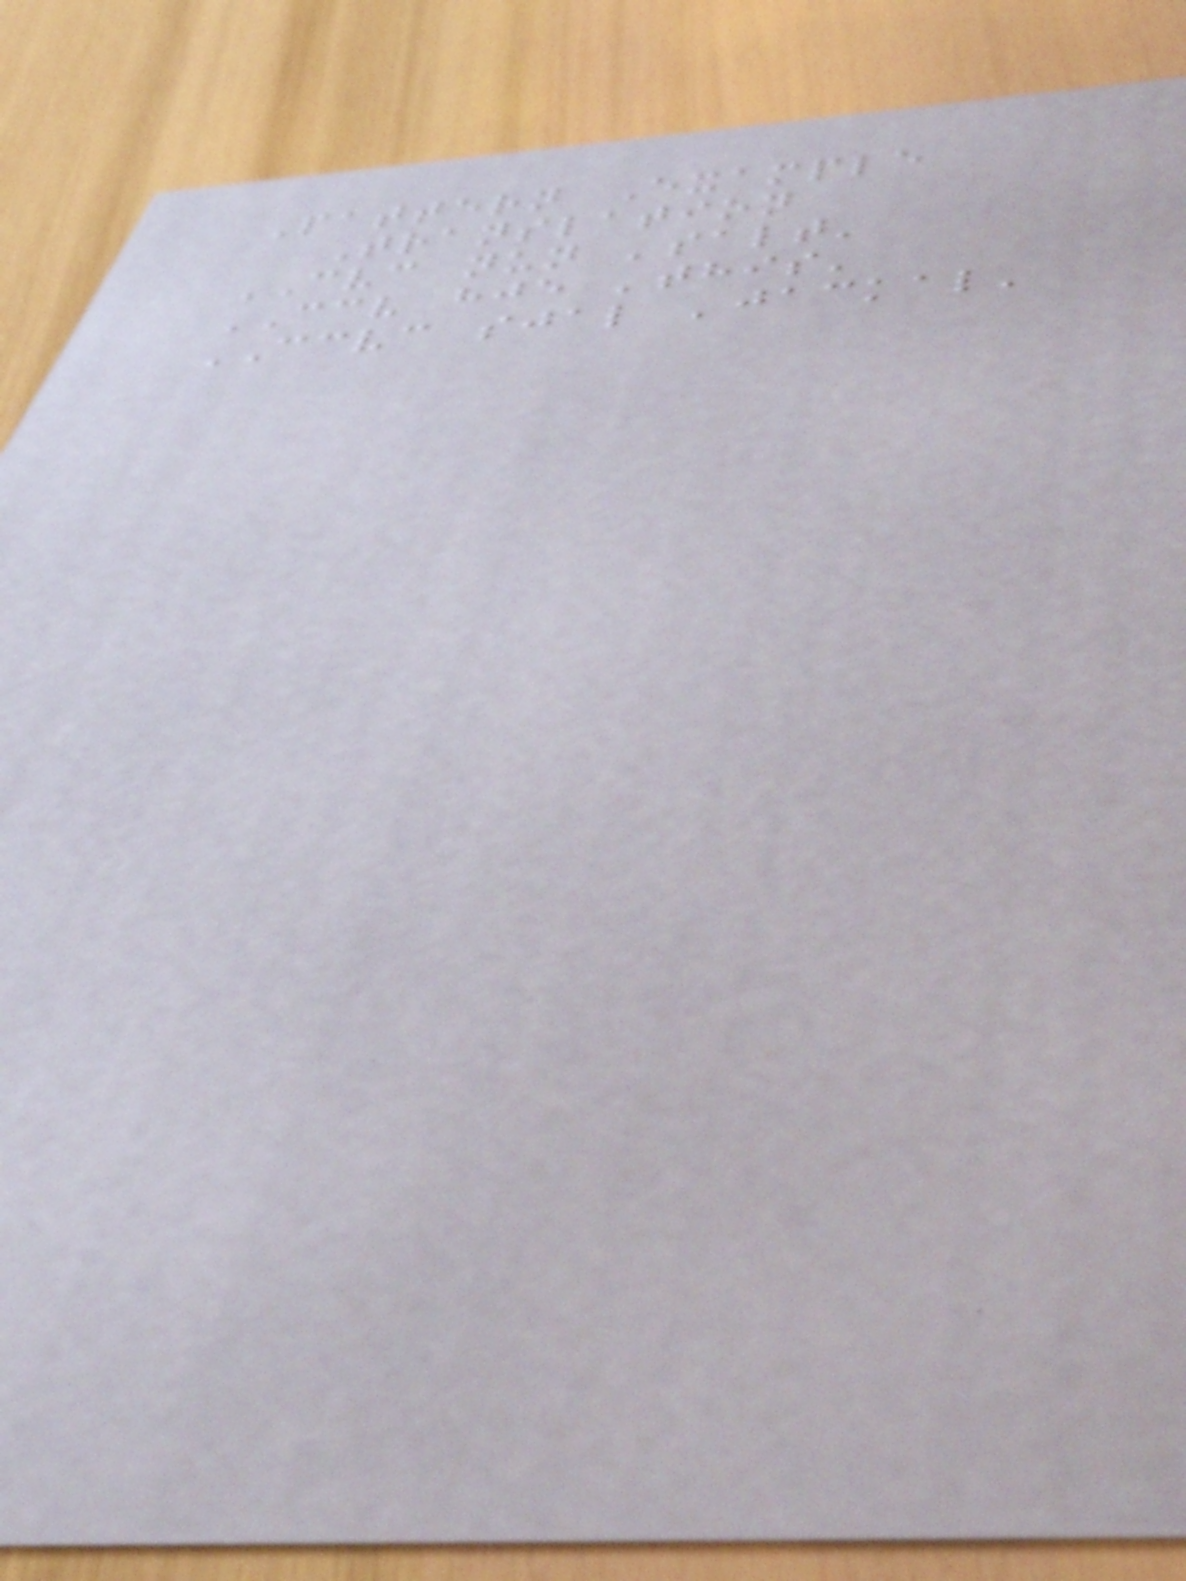Pattern Example
Translation
CVC nun 'salt'
CCV hje 'this'
CCVC sjal 'jackal'
